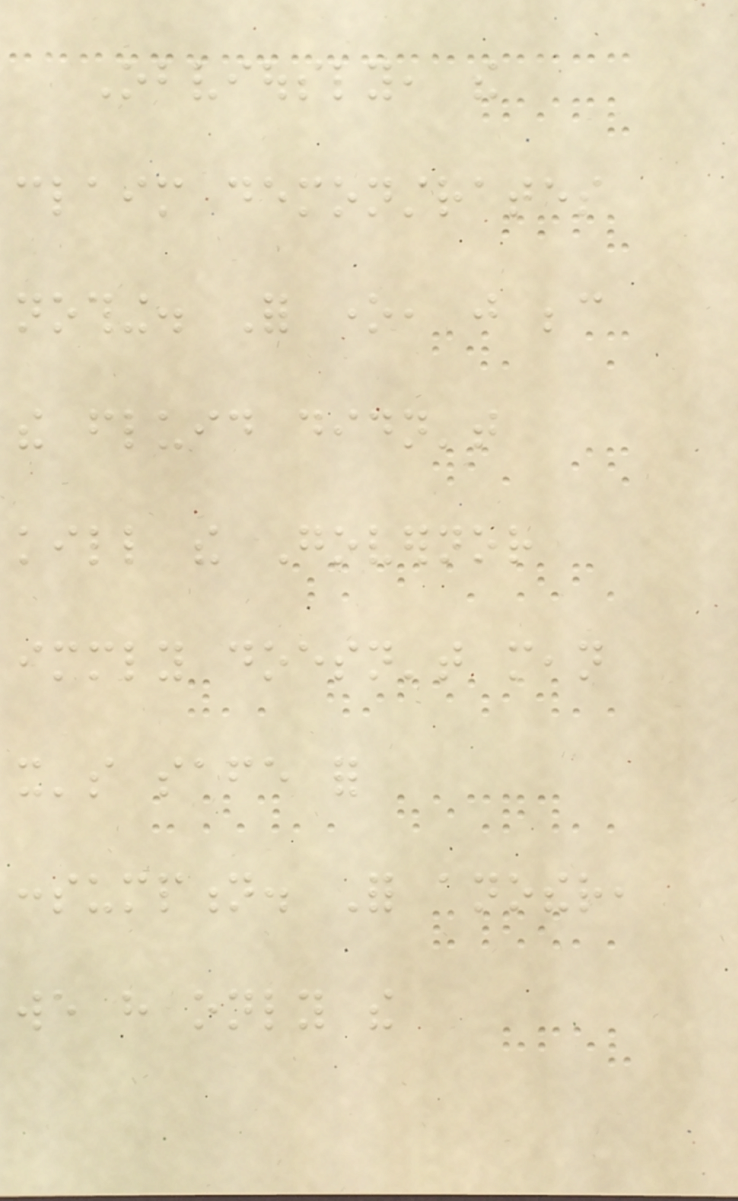Obviously, the
claim demonstrates
nothing. For one, just because
the fluid didn't
kill the Governor
immediately doesn't mean
it's safe for
consumption. For another,
we have only the
